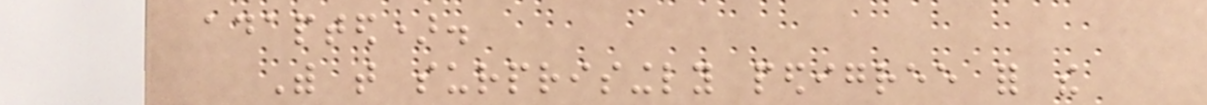adapted).
With that surprisingly pedigree for the
